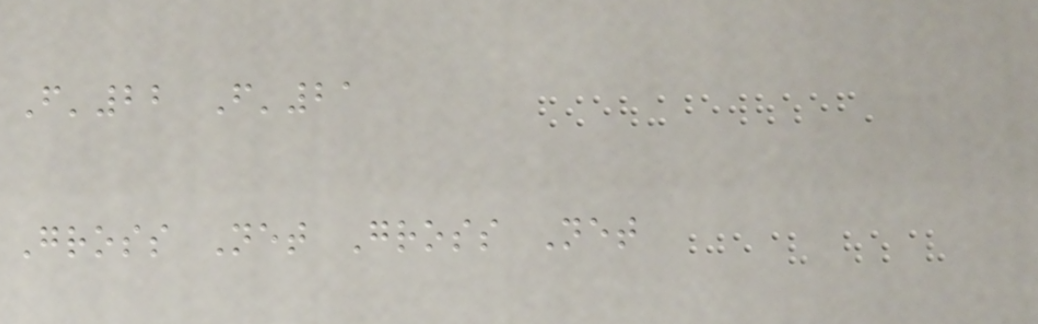F'22 F'21
Gross Net Gross Net
